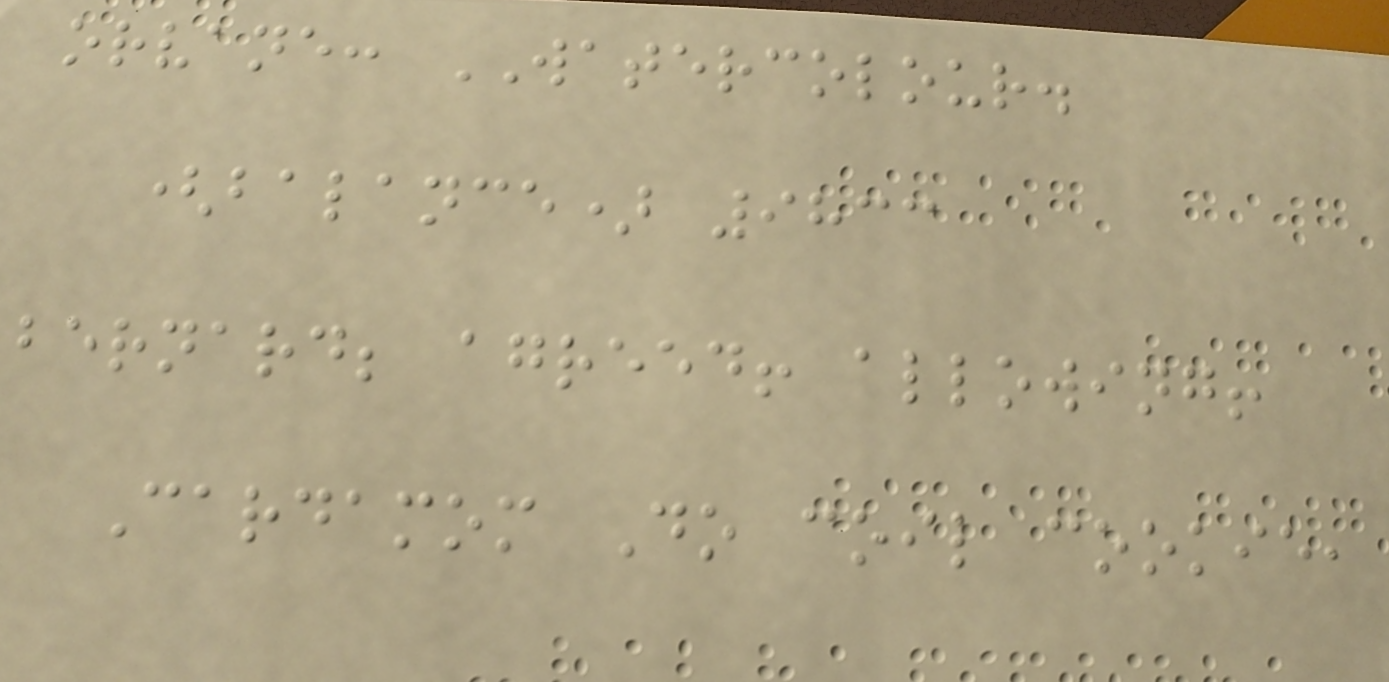orvane: WATERCOLOUR.
(balance) 9833
bernard; agreed! allowing!
Cardamom Do coil cookie,
